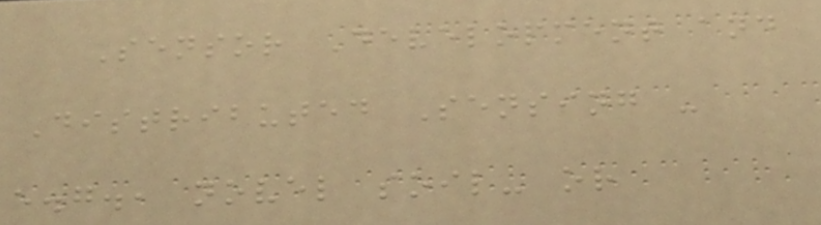Sensor Development and
Distributed Sensing -
e.g., novel soil- or
